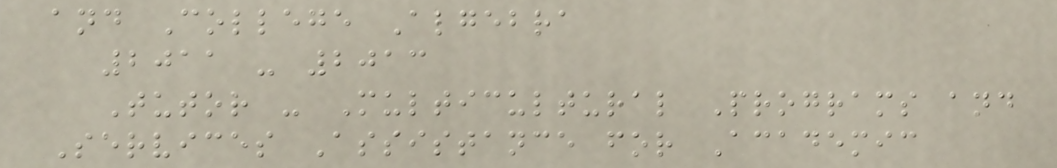and College Algebra
2011 - 2013
Tutor - Multicultural Programs and
Services Assistance for Academic
